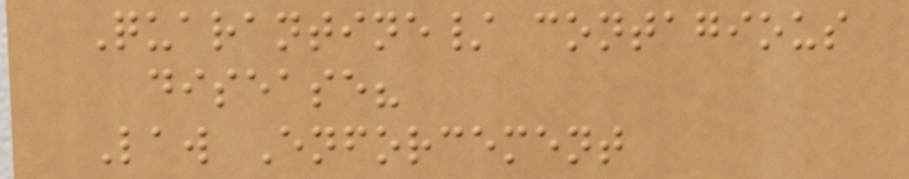Quarantine/ contagious
disease?
Law Enforcement
